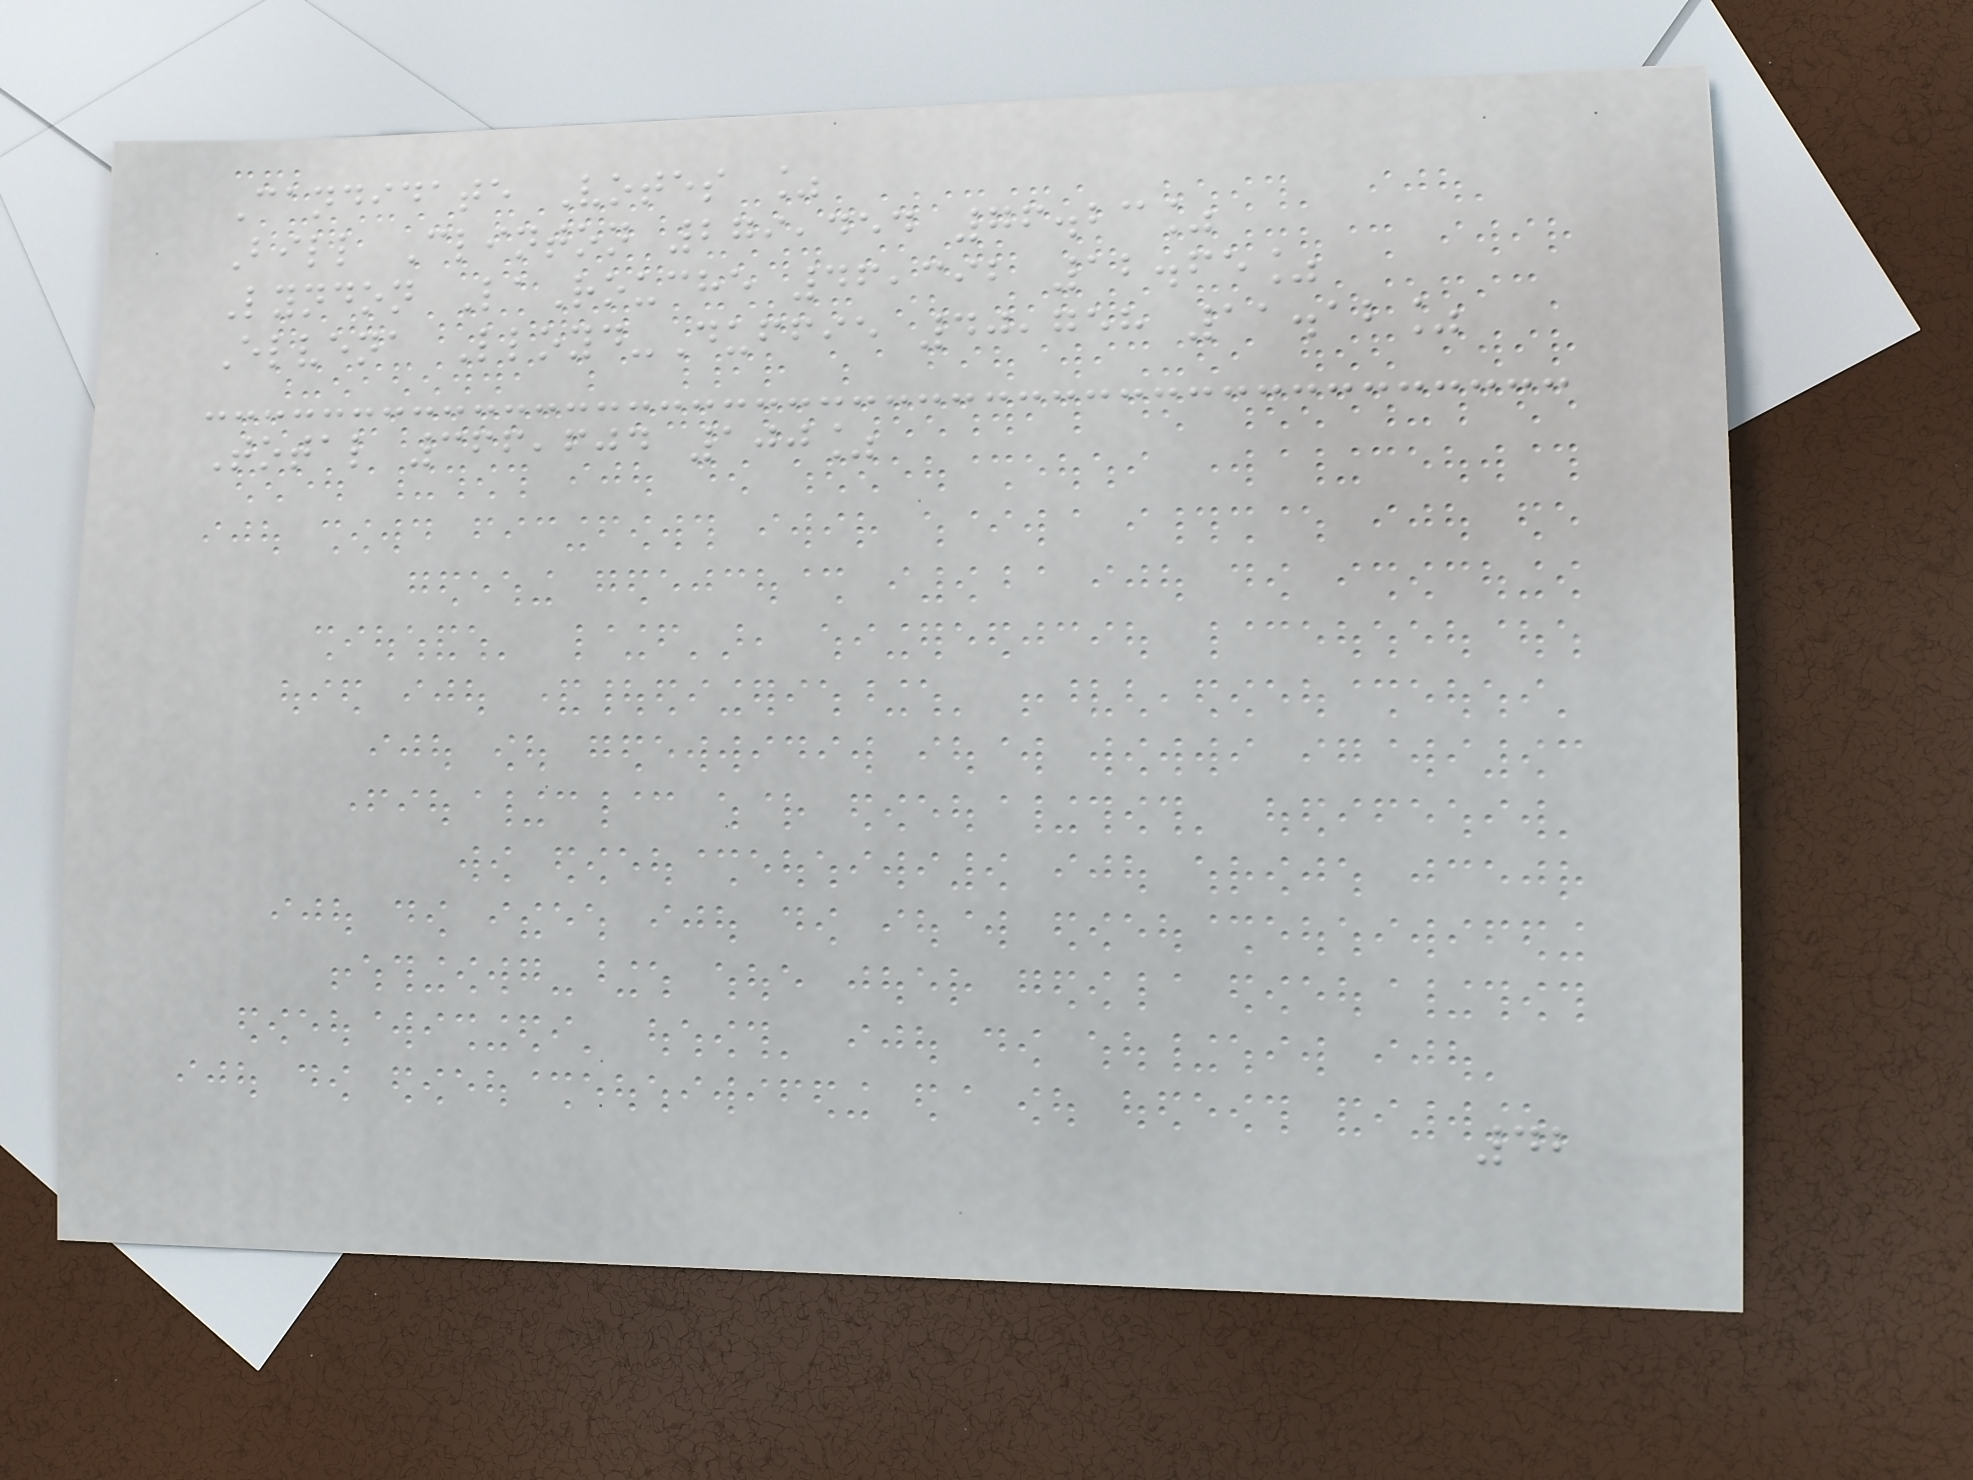Candidate Votes %
Bill Clinton 279,454 76.23%
Lyndon LaRouche 46,392 12.65%
Elvena Lloyd-Duffie 40,758 11.12%
Total 366,604 100%
42
